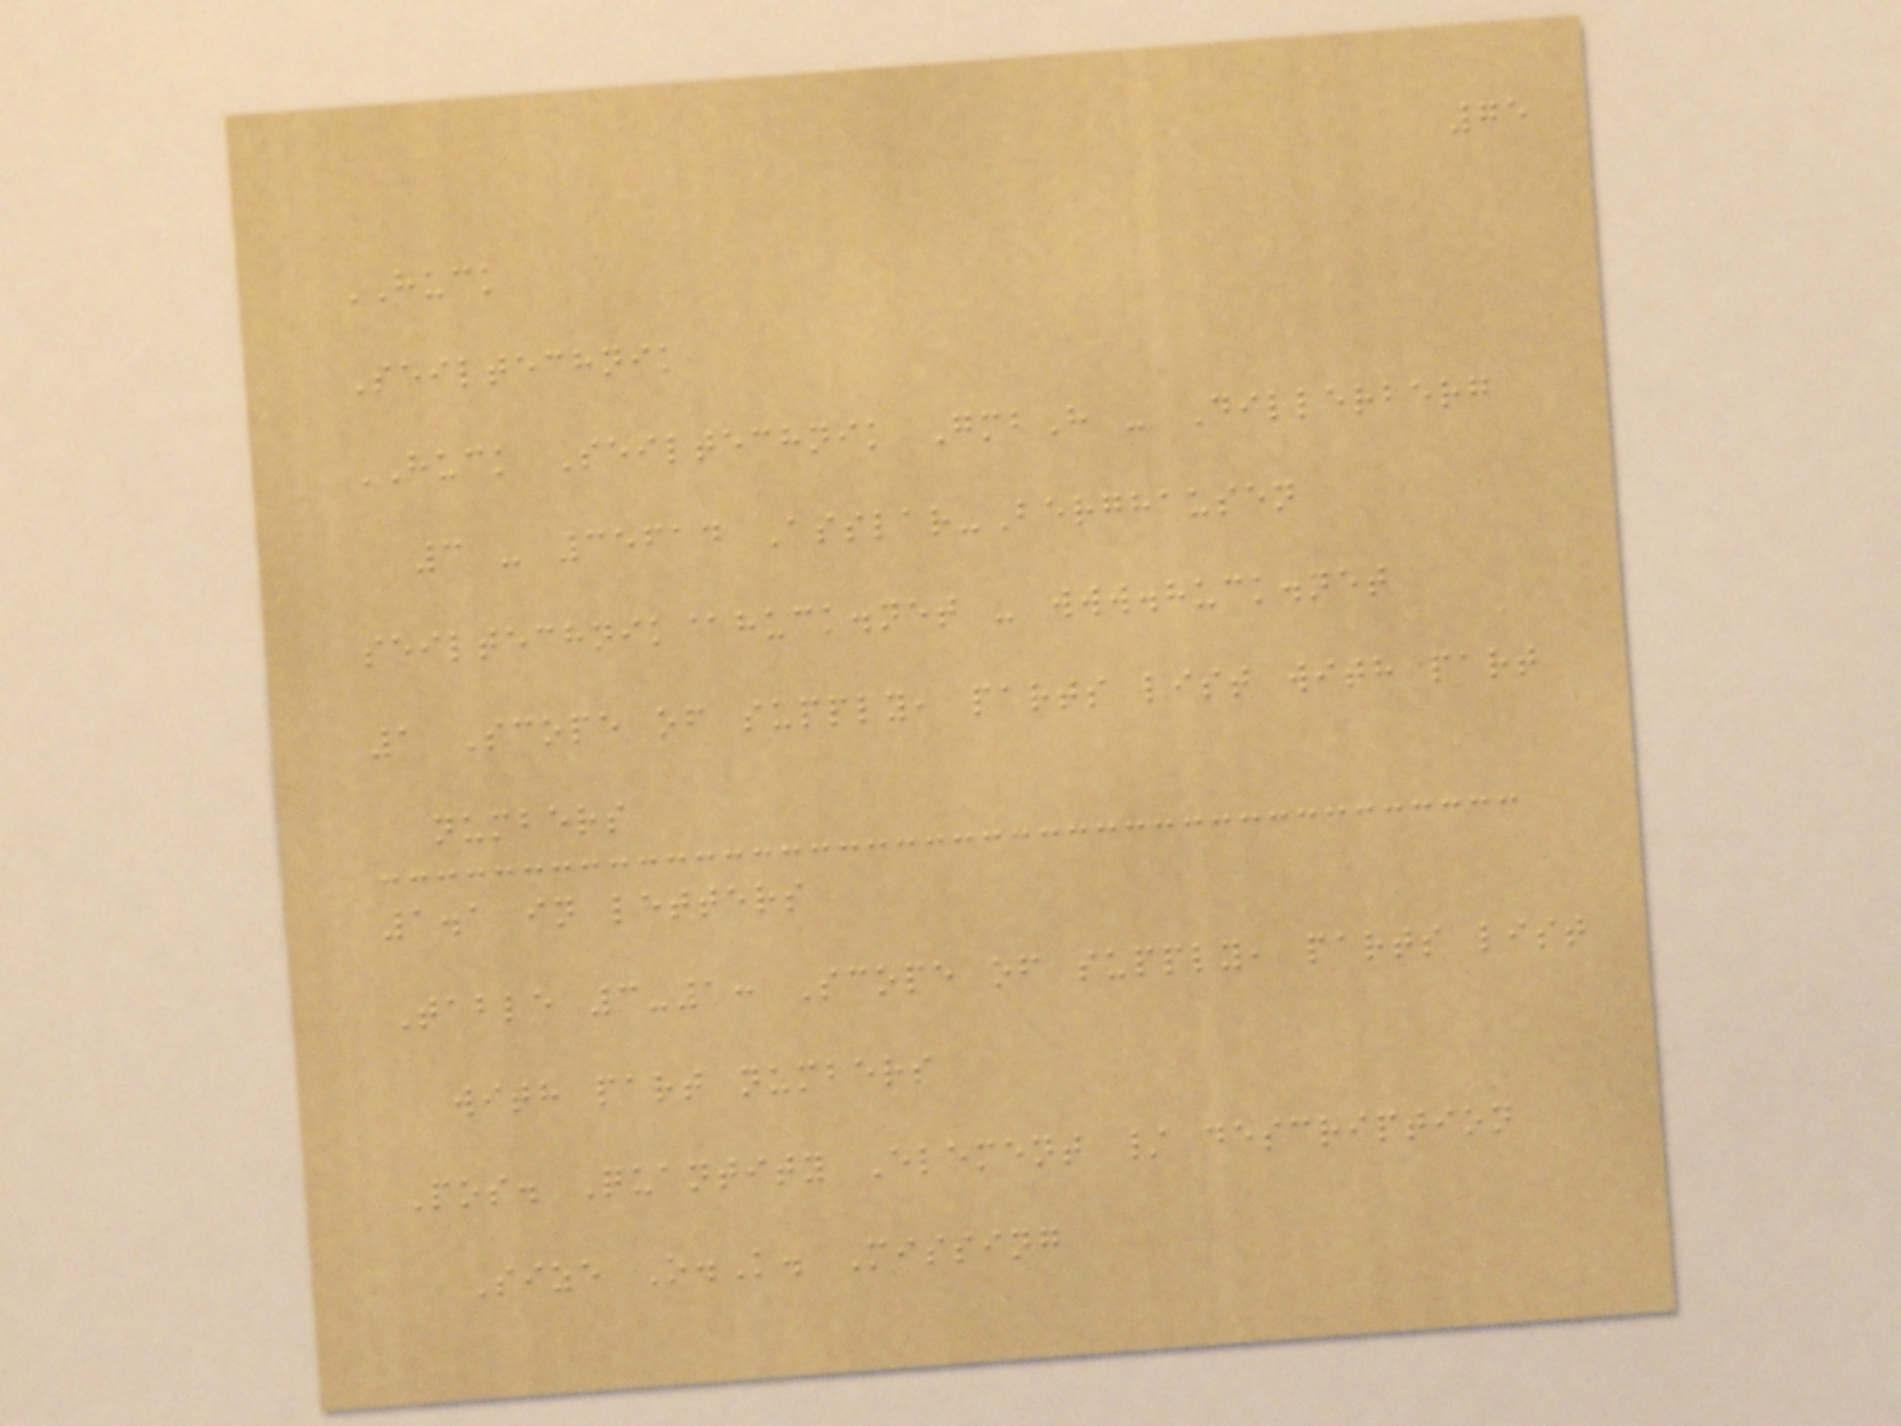75
HUCK
Seiltechnik
HUCK Seiltechnik GmbH - Dillerberg
3 - 35614 Asslar-Berghausen
seiltechnik@huck.net - www.huck.net
1 Scope of supply, parts list with part
numbers
1.1 in letters
Table 3-1: Scope of supply, parts list
with part numbers
Pos. Quantity Element / description
Size O.K. Missing
